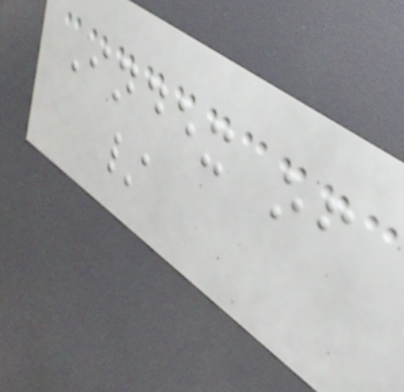Index of
/
